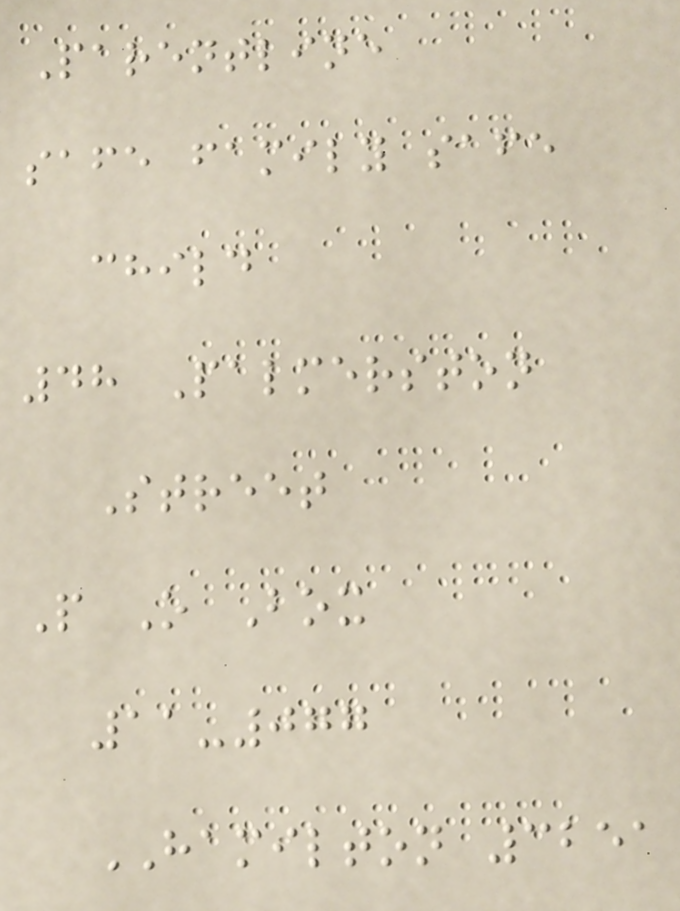Parentline
safe family safe
child
48 Palmerston
Street
P O Box
11-077
HAMILTON 3251
